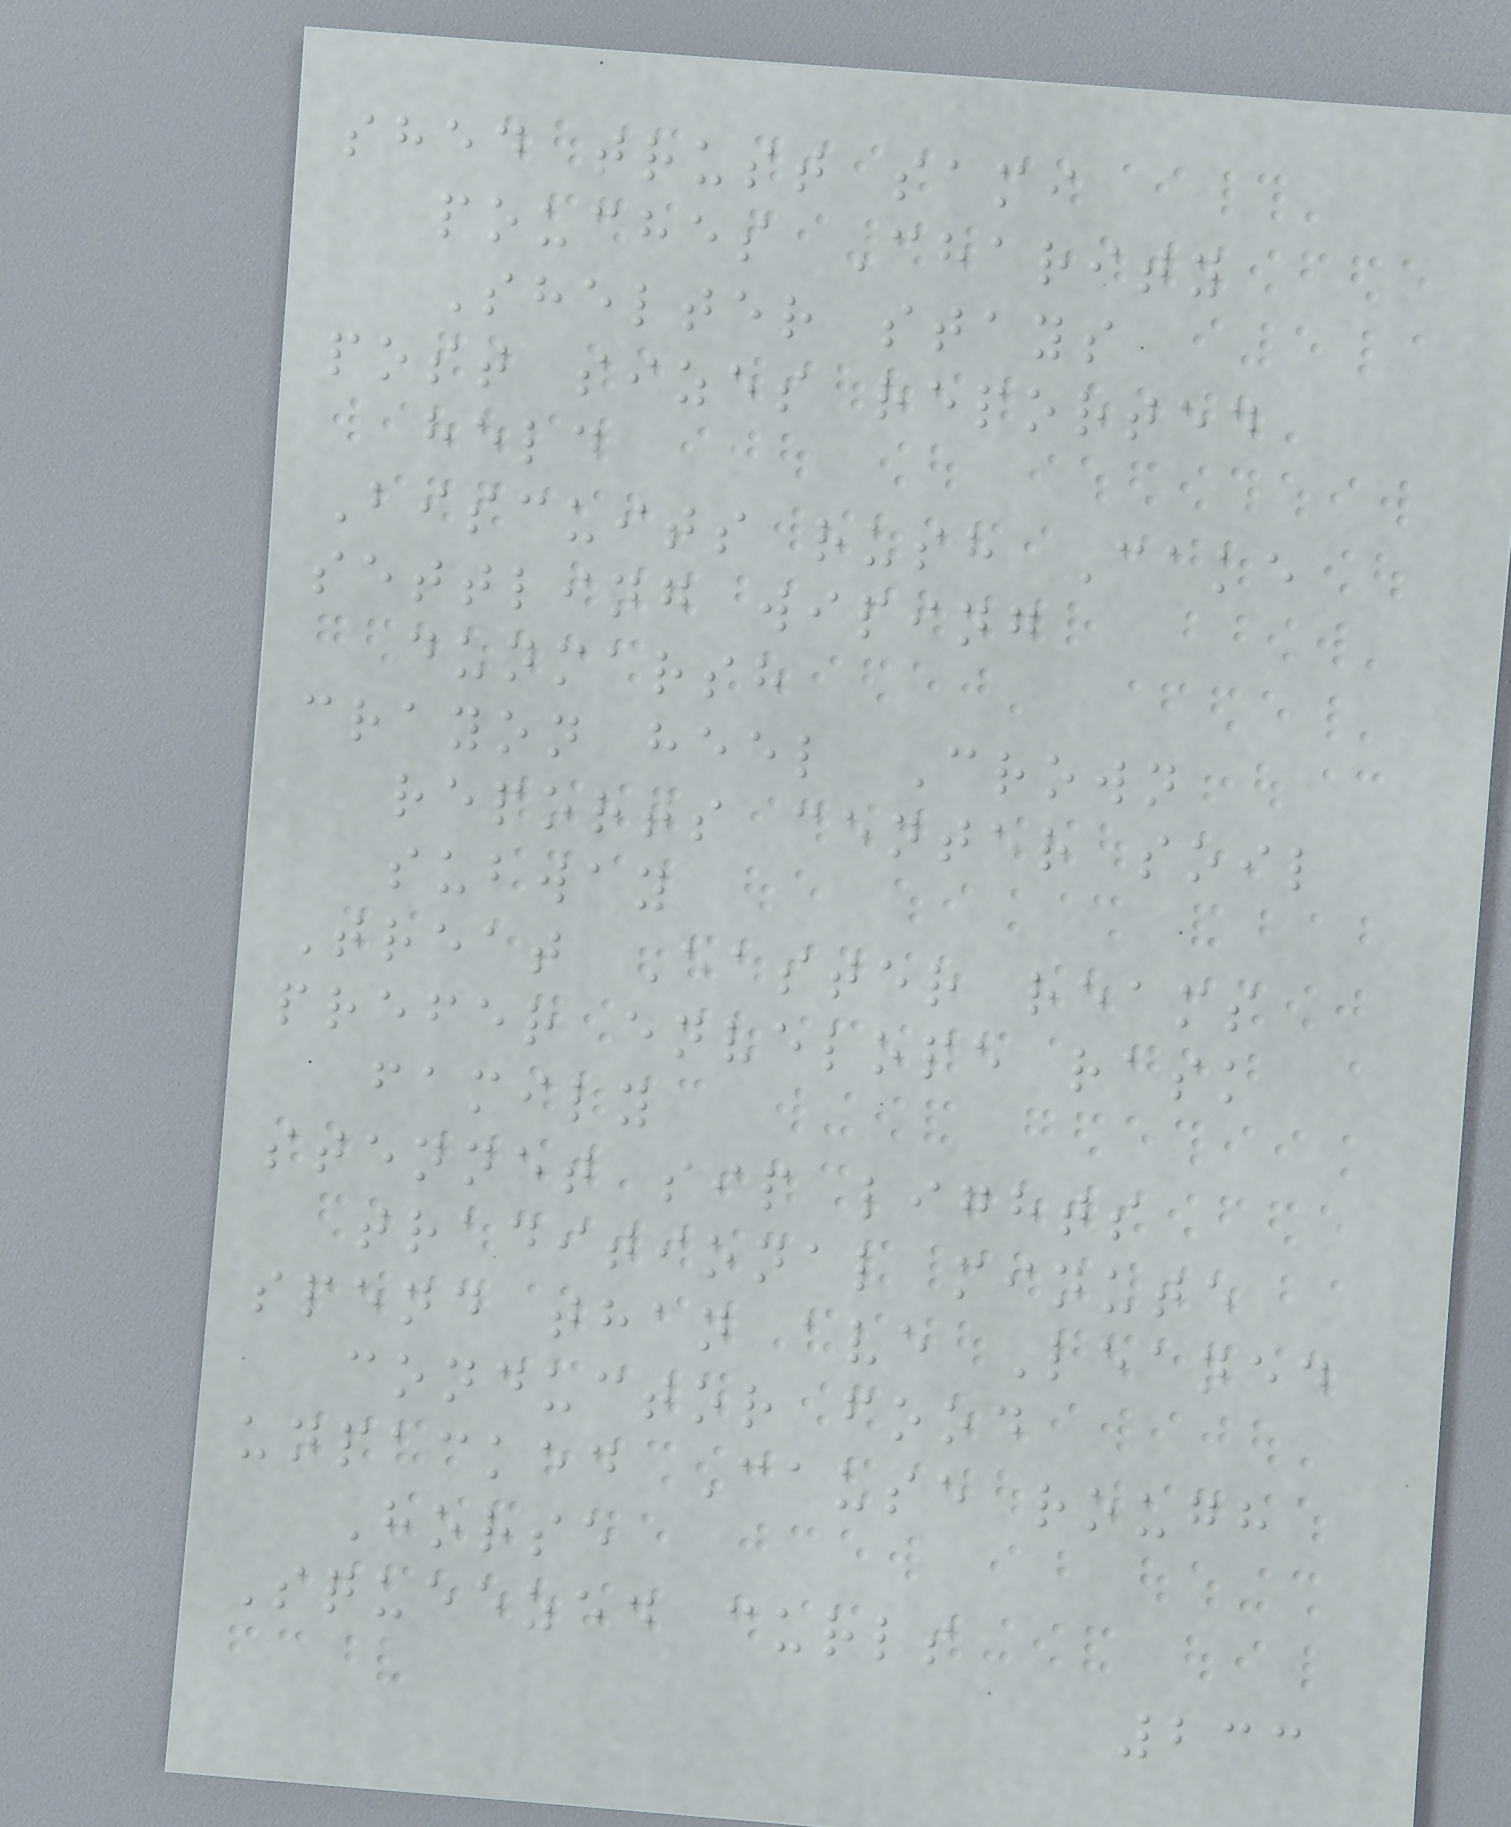shed trust sami
pouches Charity
Shelter stays
post sizes reported
held
Biscuits rush Cake
settling wiping
dunmarsh
crayon heel Crown
reports center soil
subway
Treat Easter reams
prefer envelope rask
family
stennet sip lights
traditional minute
spend than ave Leaned
conductor food
unpacked Cause rough
Horse
Squeezed curls
233
